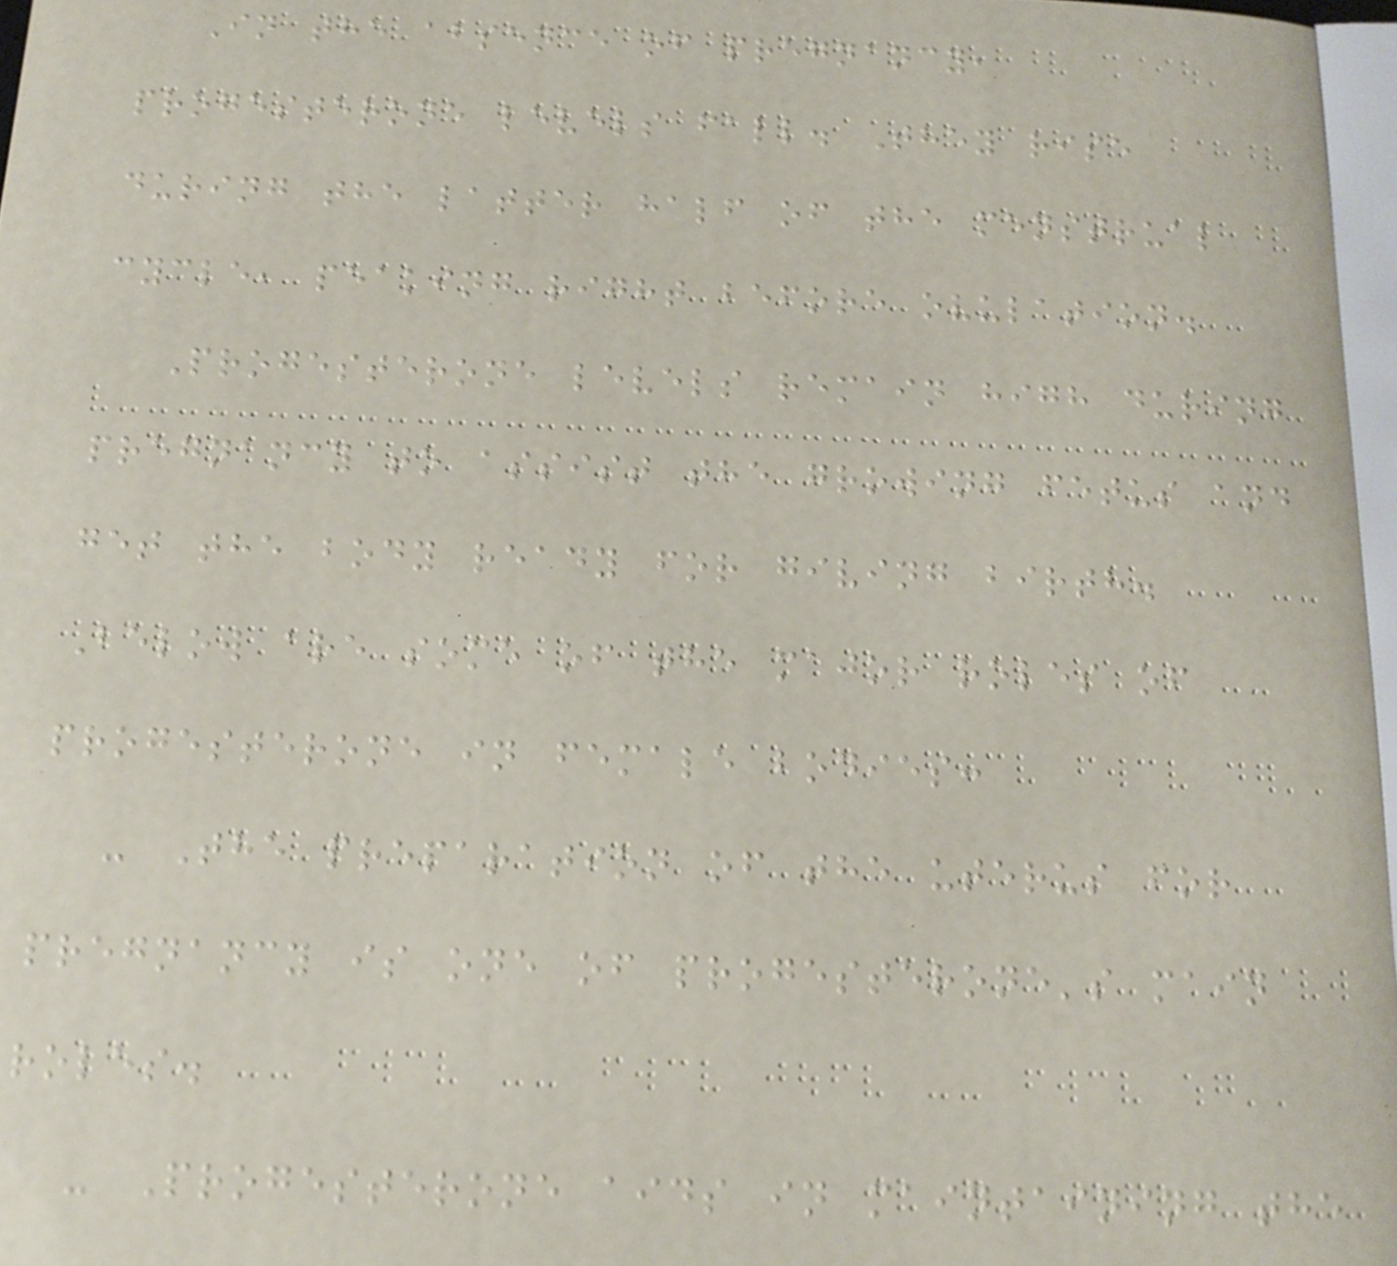In the absence of pregnancy,
progesterone levels fall. They rise
during the latter half of the menstrual
cycle, peaking right before ovulation.
Progesterone levels remain high during
pregnancy to assist the growing fetus and
get the body ready for giving birth.
Below are some of the major roles of
progesterone in female bodies:
- The preparation of the uterus for
pregnancy is one of progesterone's main
roles.
- Progesterone aids in maintaining the
